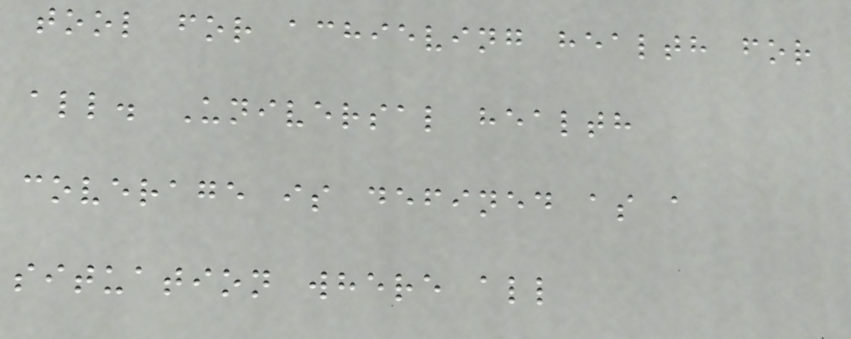tool for achieving health for
all. Universal health
coverage is defined as a
situation where all
